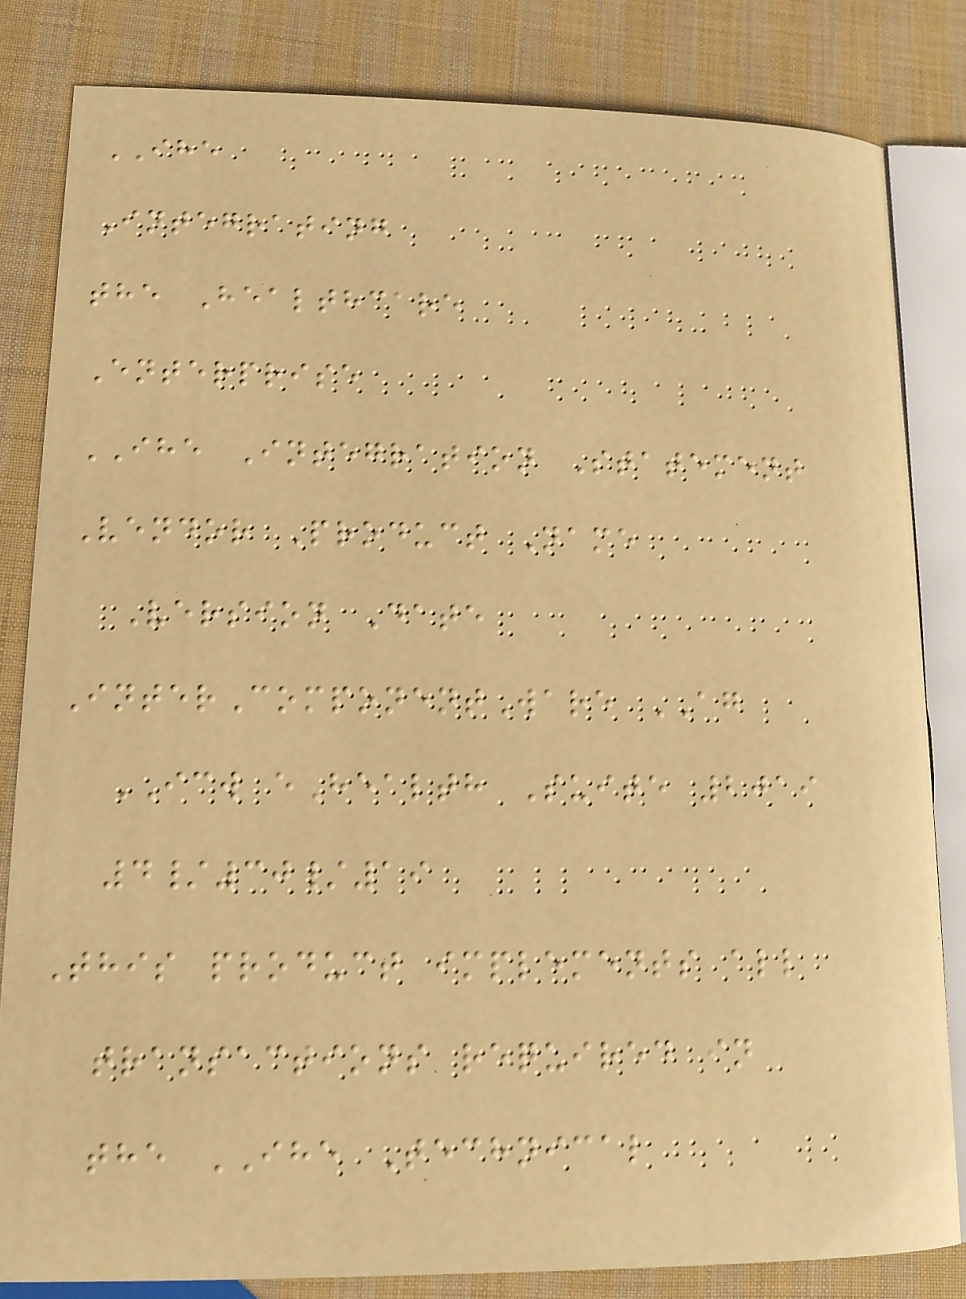IHE
Integrating
the Healthcare
Enterprise
IHE Integration Statement
Vendor Product Name
Version Date
InterComponentWare AG
ICW eHealth Suite 2019
4/30/19
This product implements all
transactions required in
the IHE Technical
